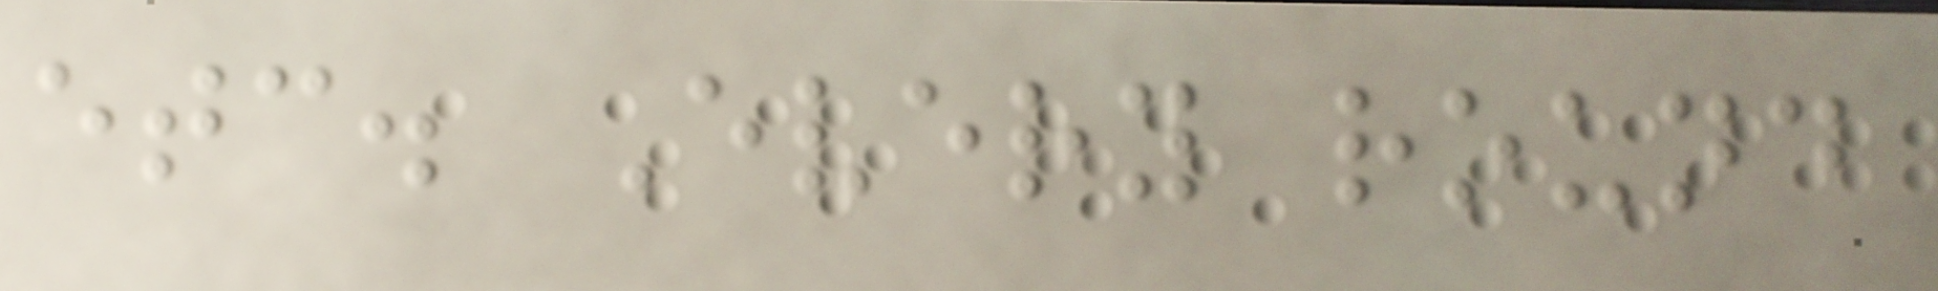etc. Every round
